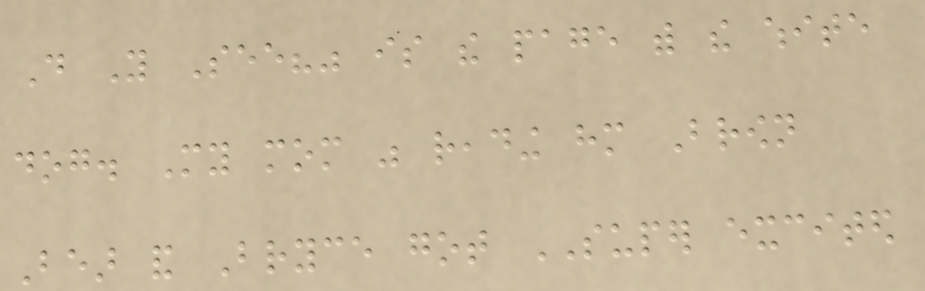Do You See?" is the page with the white
dog. My mom was reading him Brown
Bear and Bryce got SUPER excited
